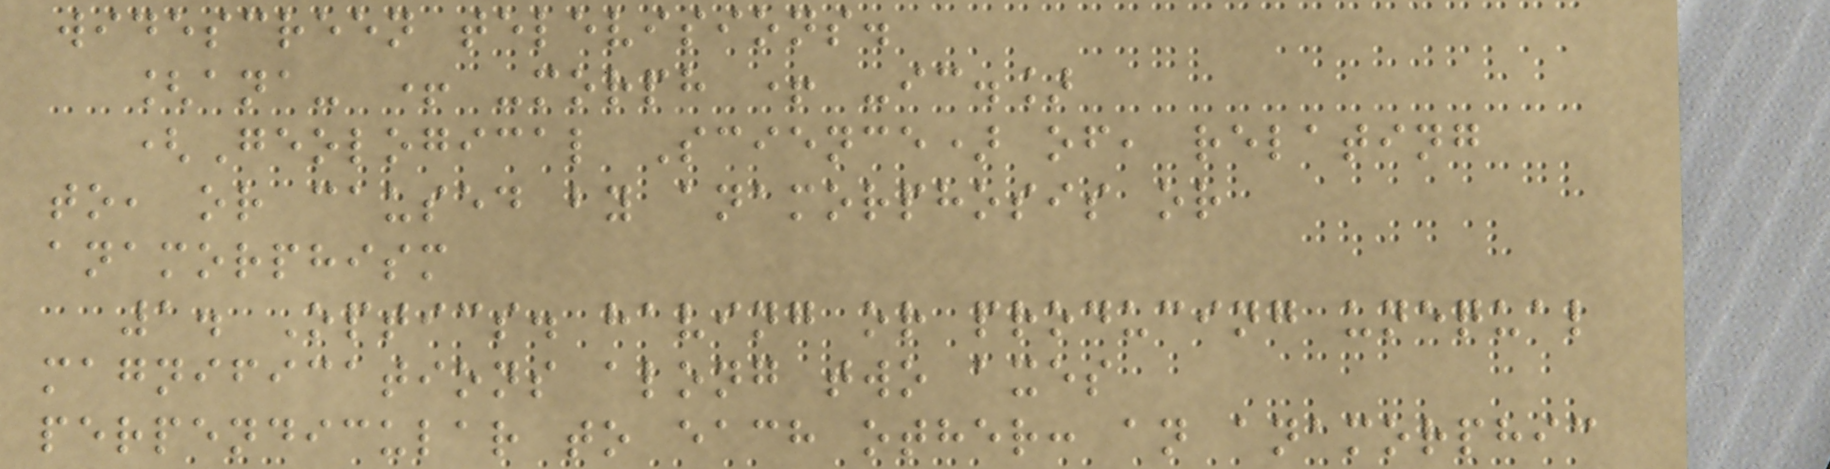widescreen televisions.
[ana- + -morph + -ic.]
(Geological Science) of, relating
to, or caused by anamorphosis or
anamorphism
1. Optics. having or producing unequal
magnifications along two axes
perpendicular to each other: an anamorphic
